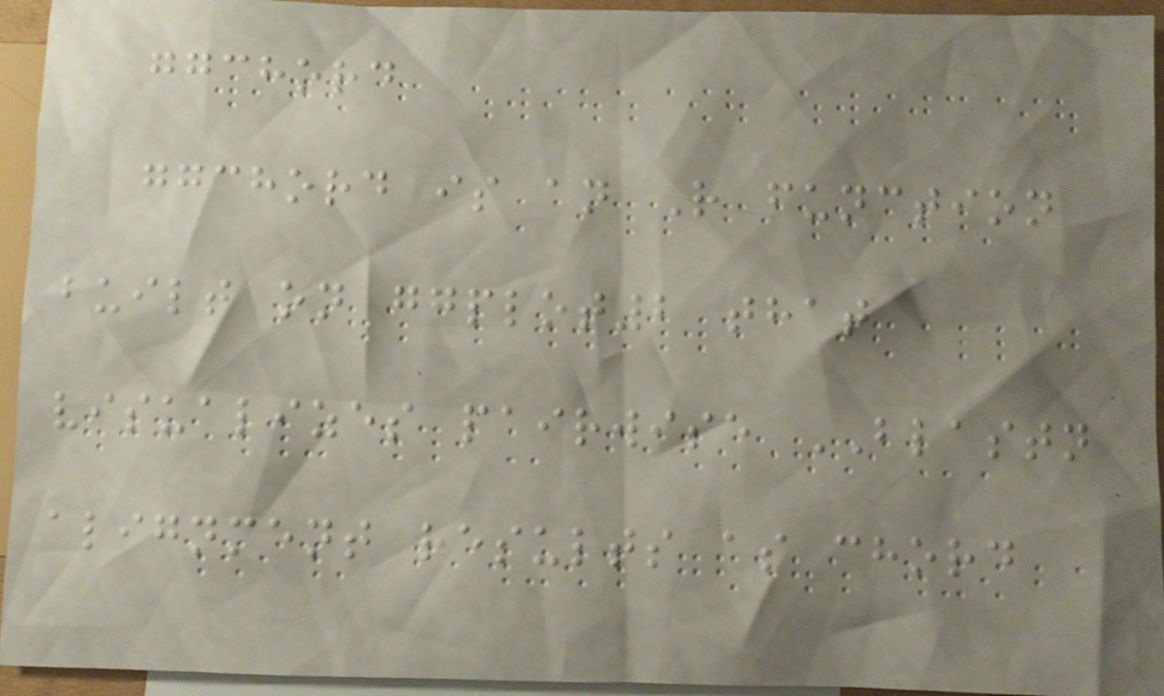ggchord
ggchord is an R function
built on ggplot2 that
visualizes pairwise BLASTN
alignment results as chord
